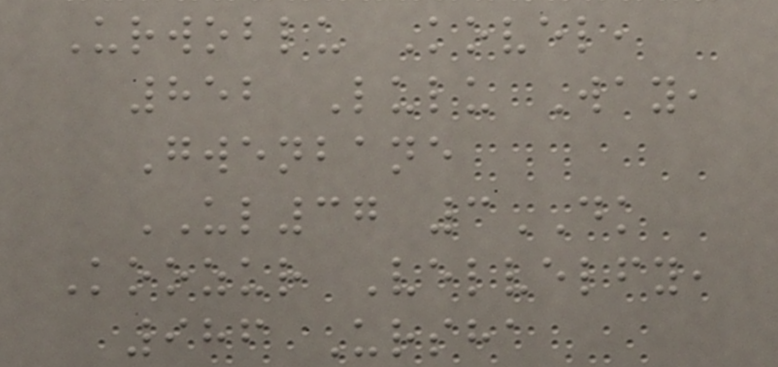Urwoblu Kovel,
852 Lulu Way,
Gwenbane
UL37 3DK
Koozur Velvelfy,
986 Ursha
